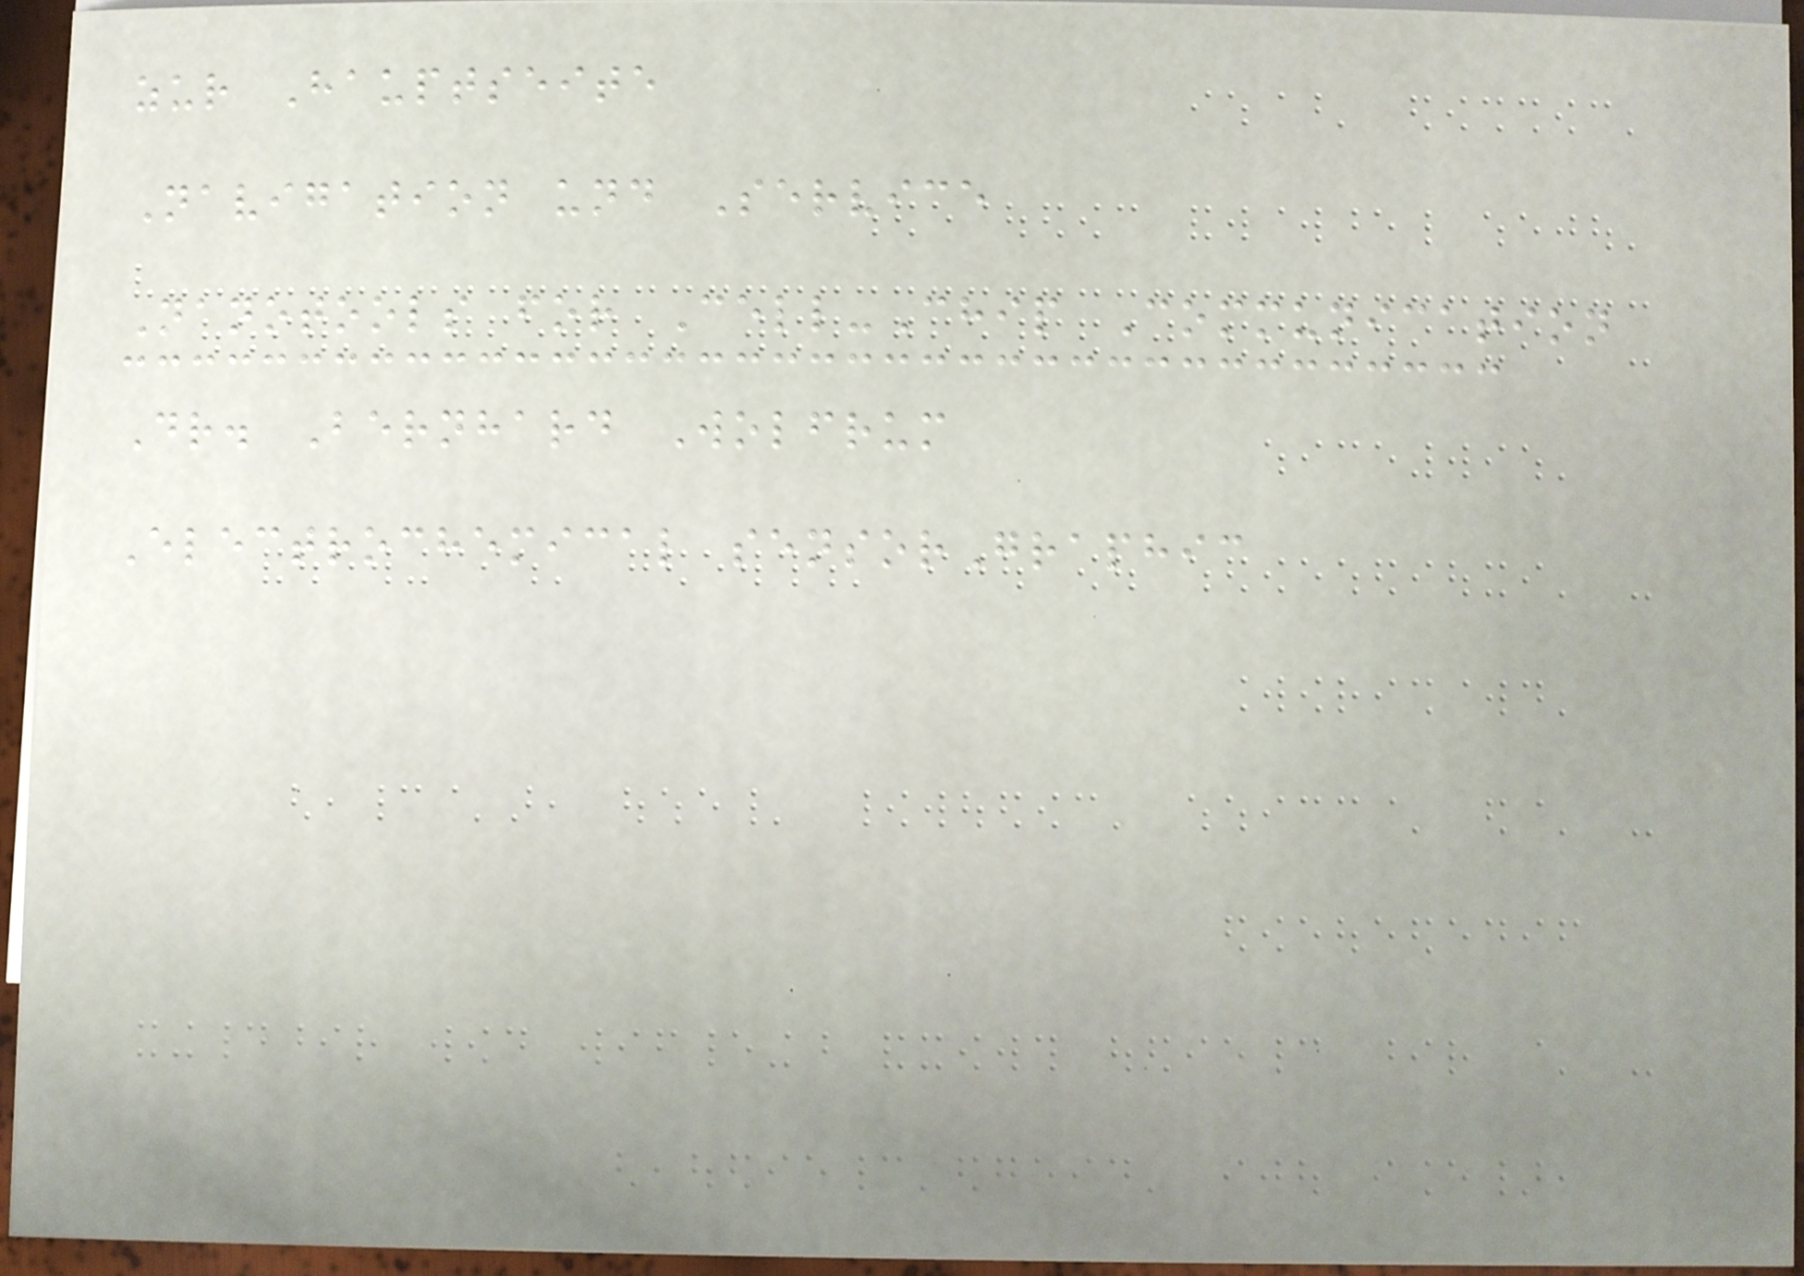zur Hauptseite
Navigation und Service
Nanotools for Cell-Chip Communication
Dr. Bernhard Wolfrum
Electrochemical sensorGraphic
